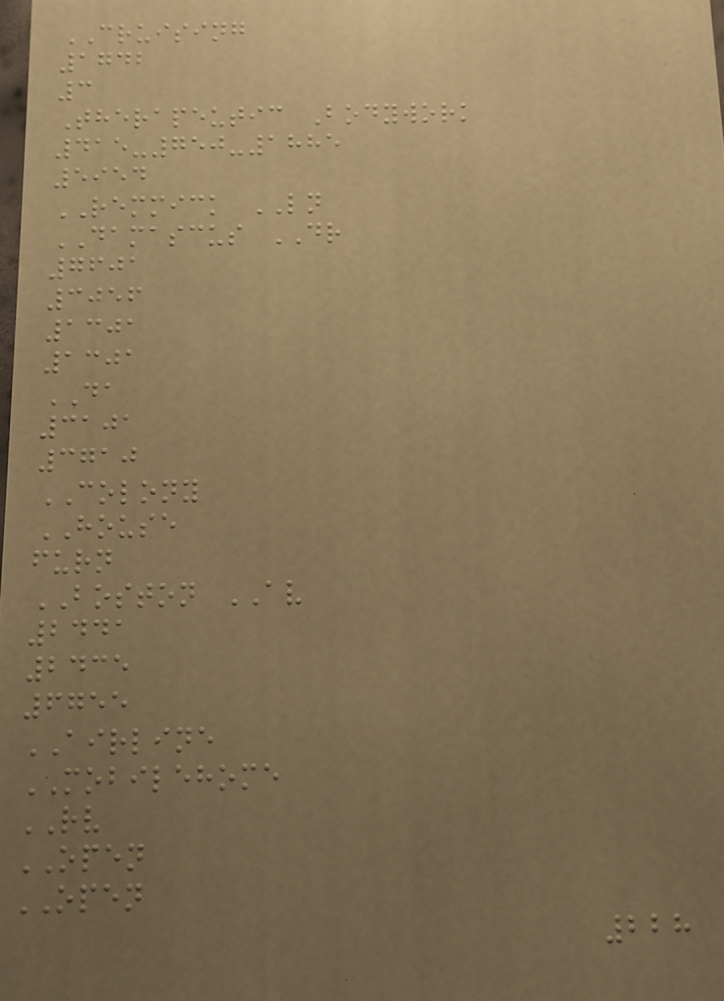CRUISING
1742
3
Therapeutic Bodywork
415-750-1885
5954
REMMICK LN
DAMASCUS DR
7601
3056
1301
1301
DA
3101
3710
COLONY
HOUSE
furn
BOSTON AV
2441
2435
6755
AIRLINE
MOBILEHOME
RV
OPEN
OPEN
228
